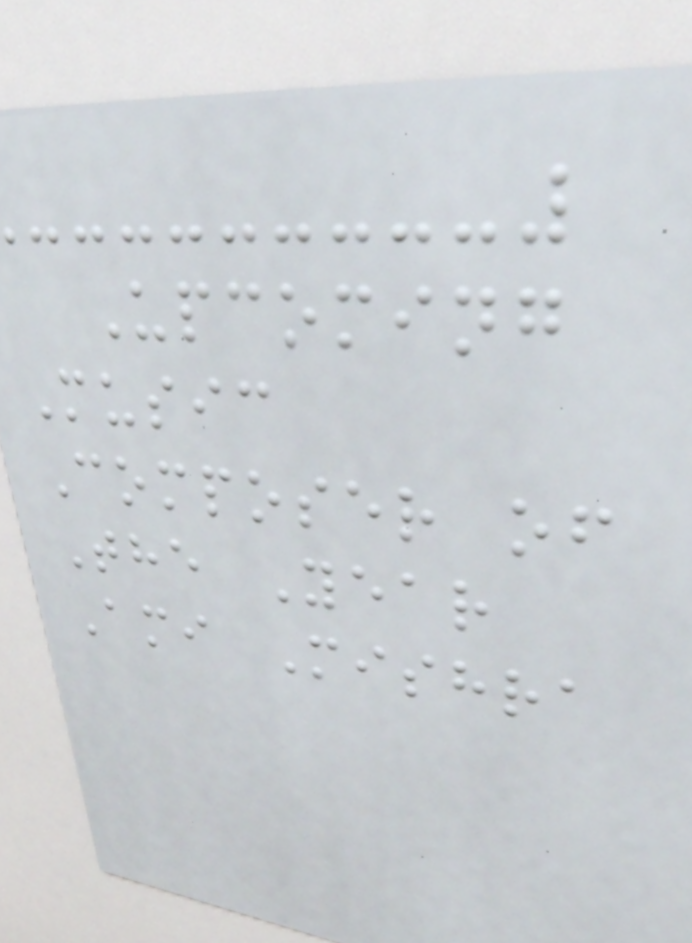Upcoming
Music
Composer of
The Year
Ami Mishra
